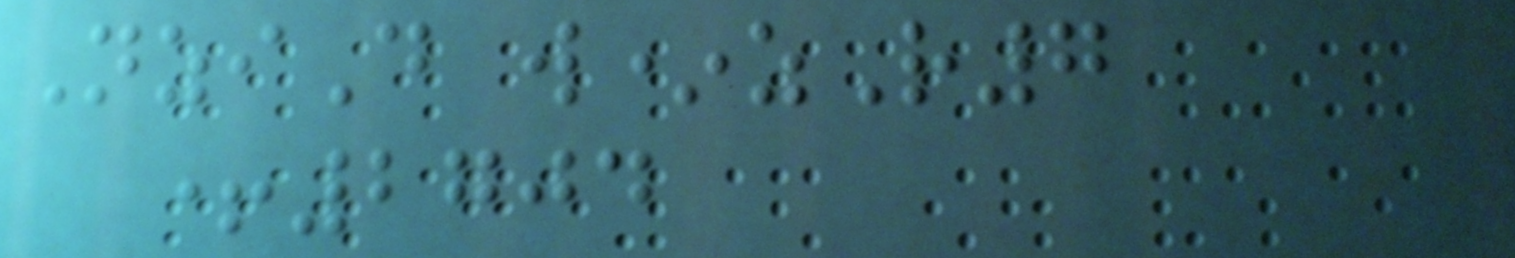NziD w*zR7
+2704
